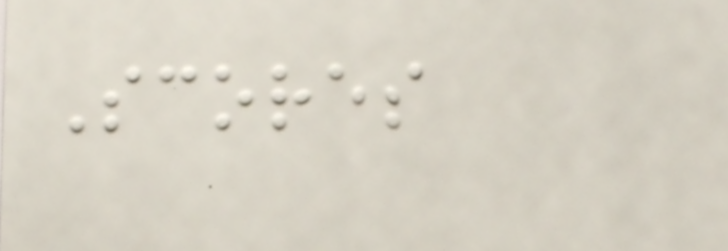Scores
